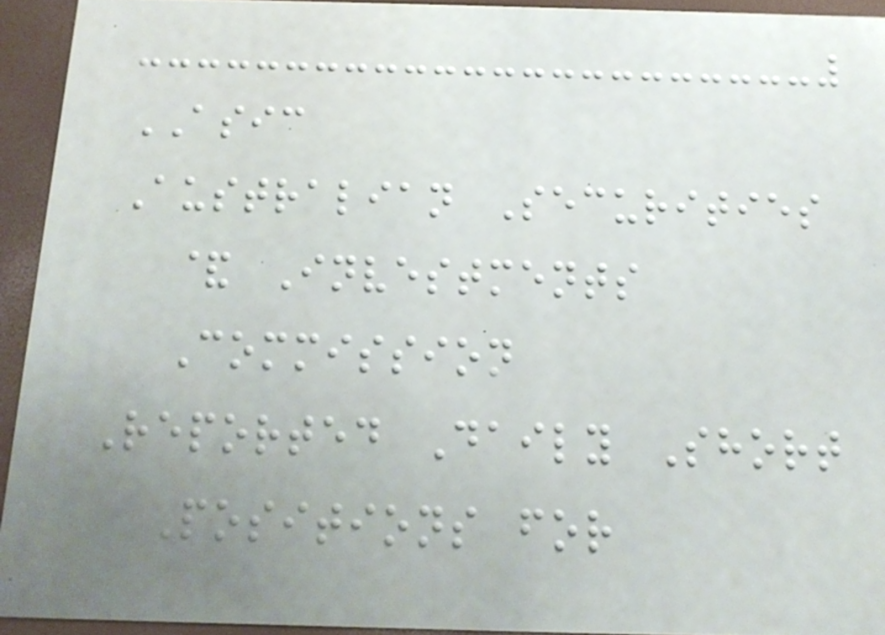ASIC
Australian Securities
& Investments
Commission
Reported Daily Short
Positions for
